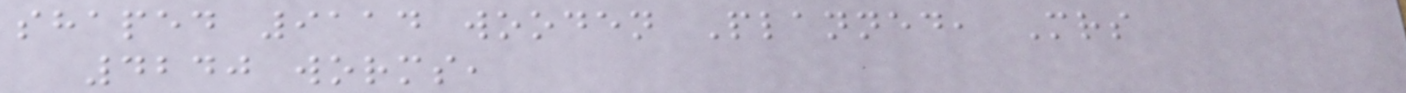shaped 9114 wooden Planned, Mrs
4240 worms,
